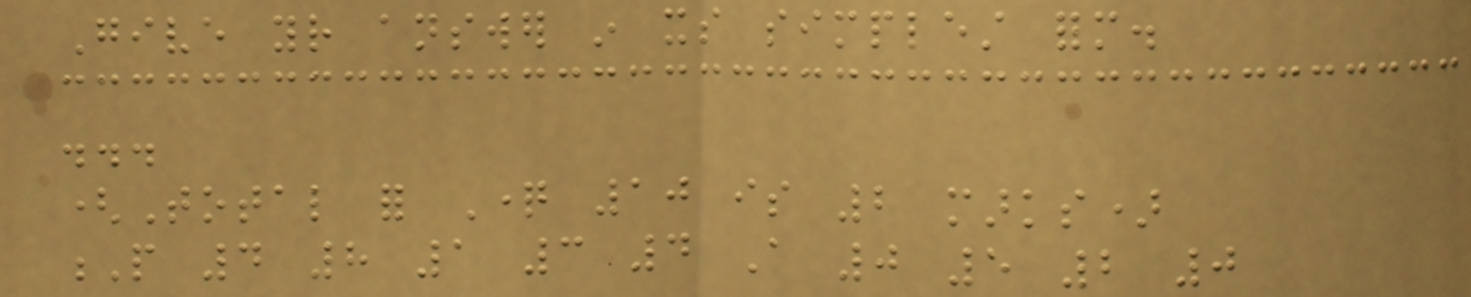Give your answer in its simplest form.
...
(Total for Question 10 is 2 marks)
P 4 8 1 3 4 A 0 5 2 0
